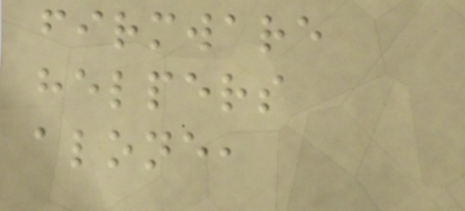firmware
helpers
alone,
